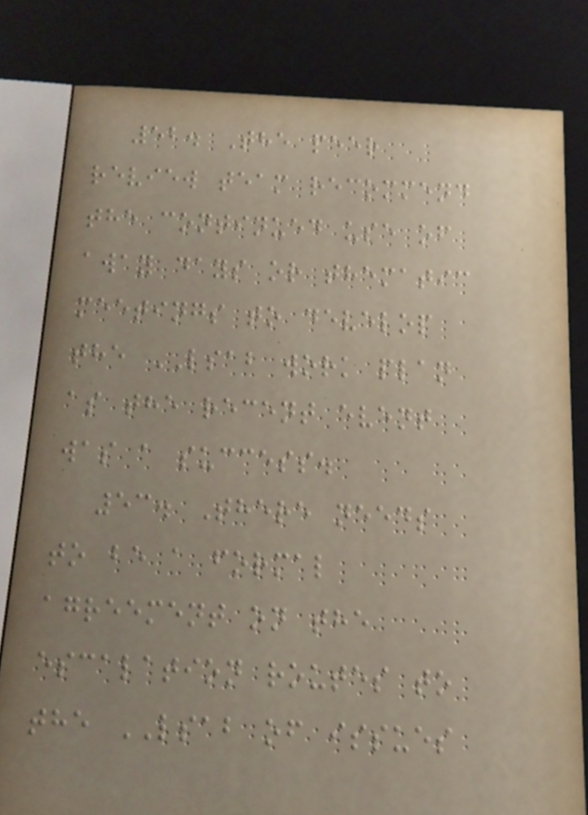52. The peer
review team recommend
the continued use of
away days or thematic
meetings to develop
the LSAB work plan
as the recent event
was a success.
53. There needs
to be a formal
agreement on the
escalation routes to
the LSAB of issues
